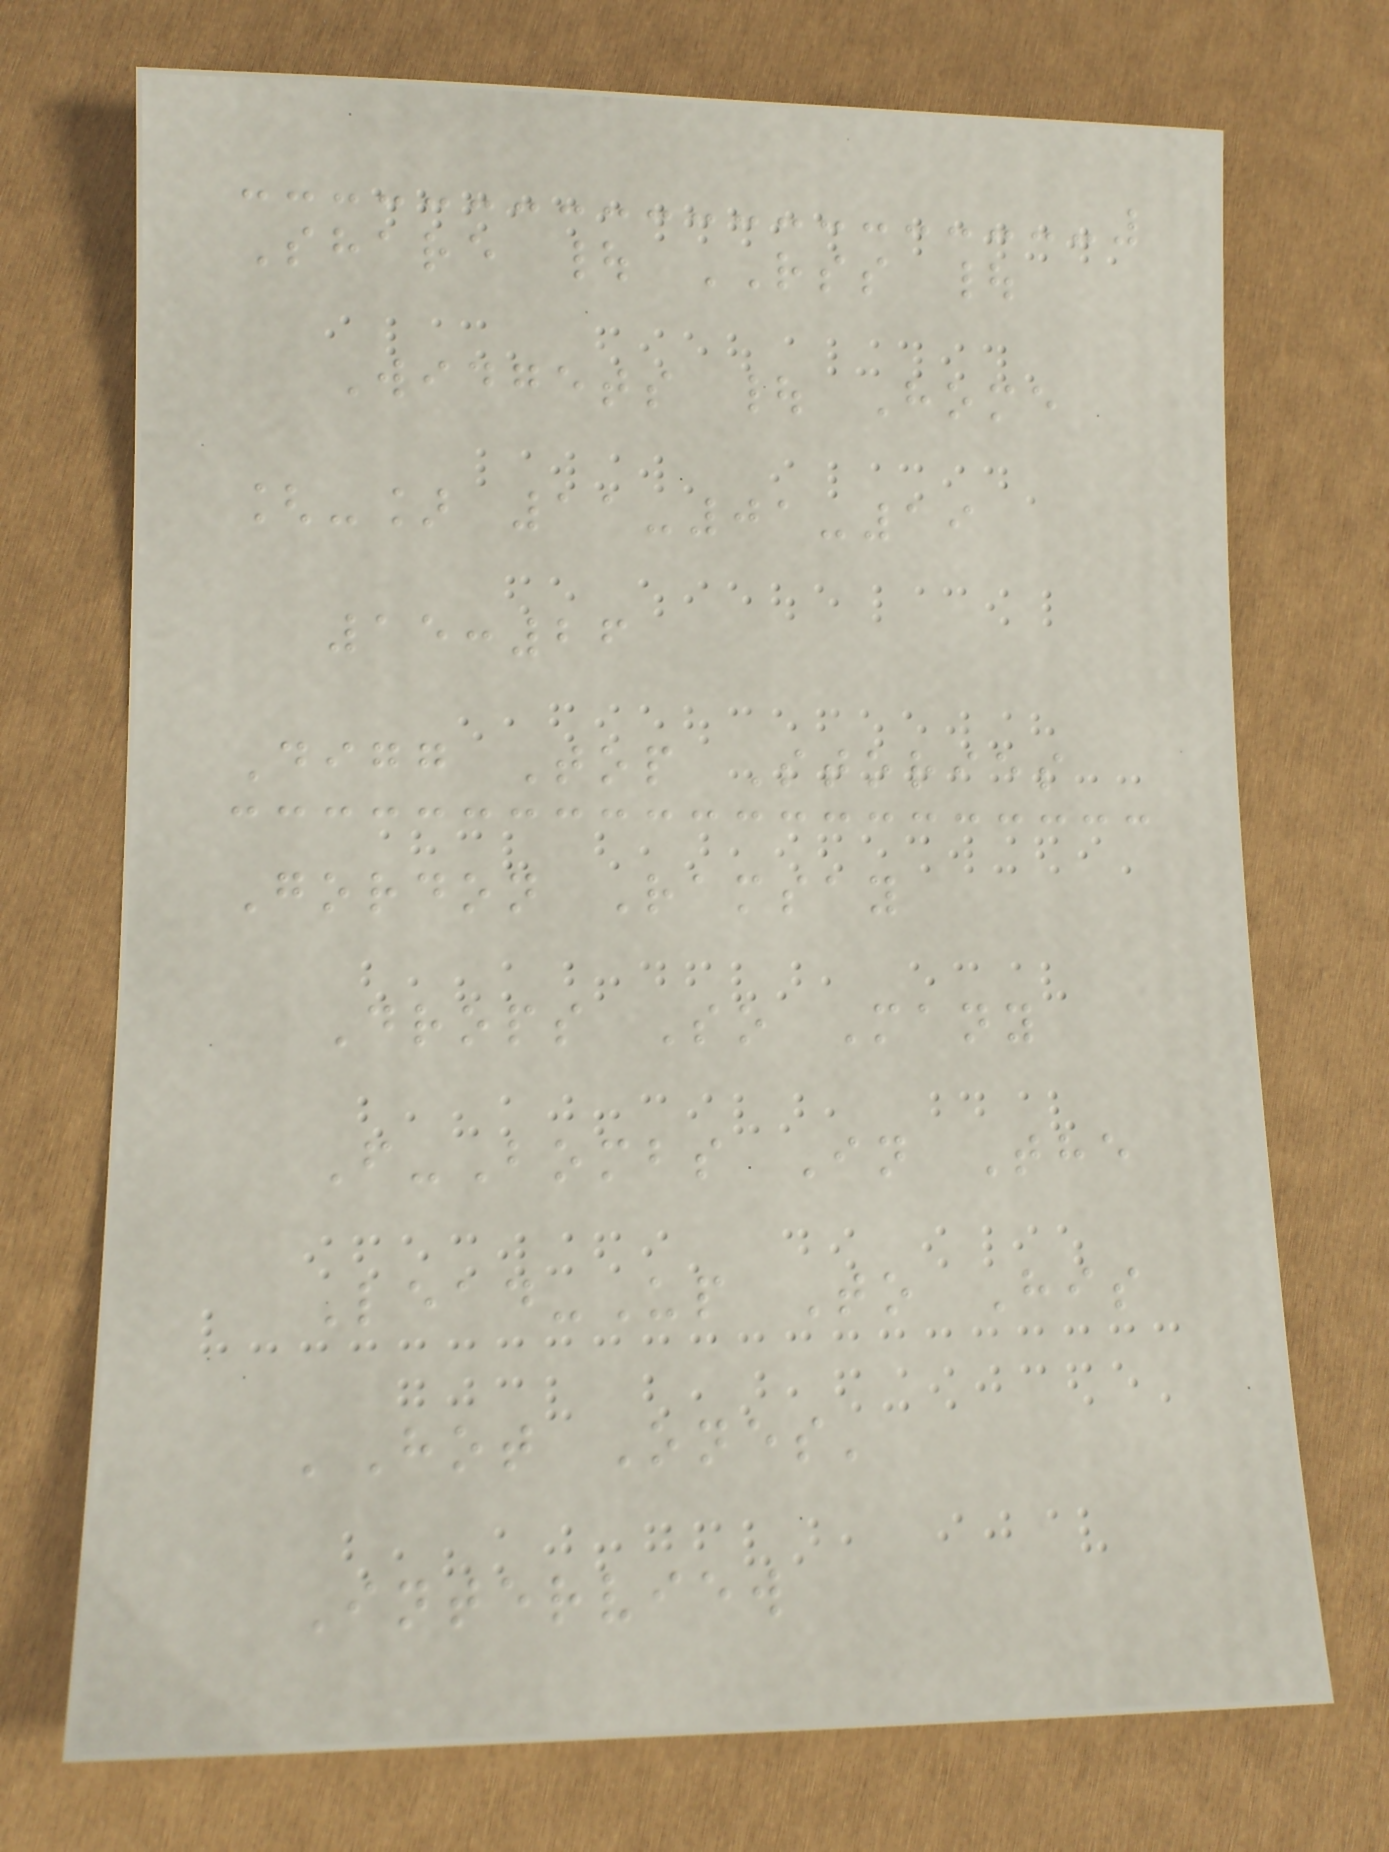Share | RSS |
Widgets | Home
[-] 11-01-19
15:26
Digg Top Stories
Gordon Ramsay
Drops So Many
F-Bombs In The
Lead-Up To His
'Hot Ones'
Interview
